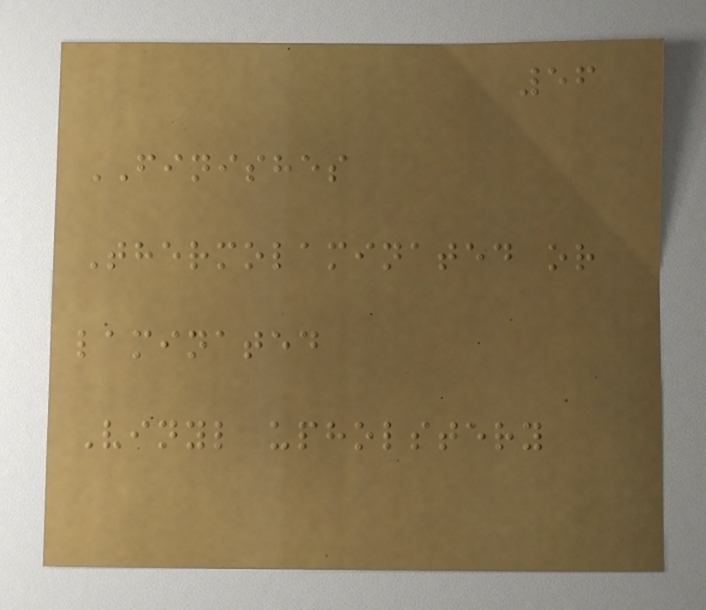56
FINISHES
Thermolaminated or
laminated
Vinyl upholstery
